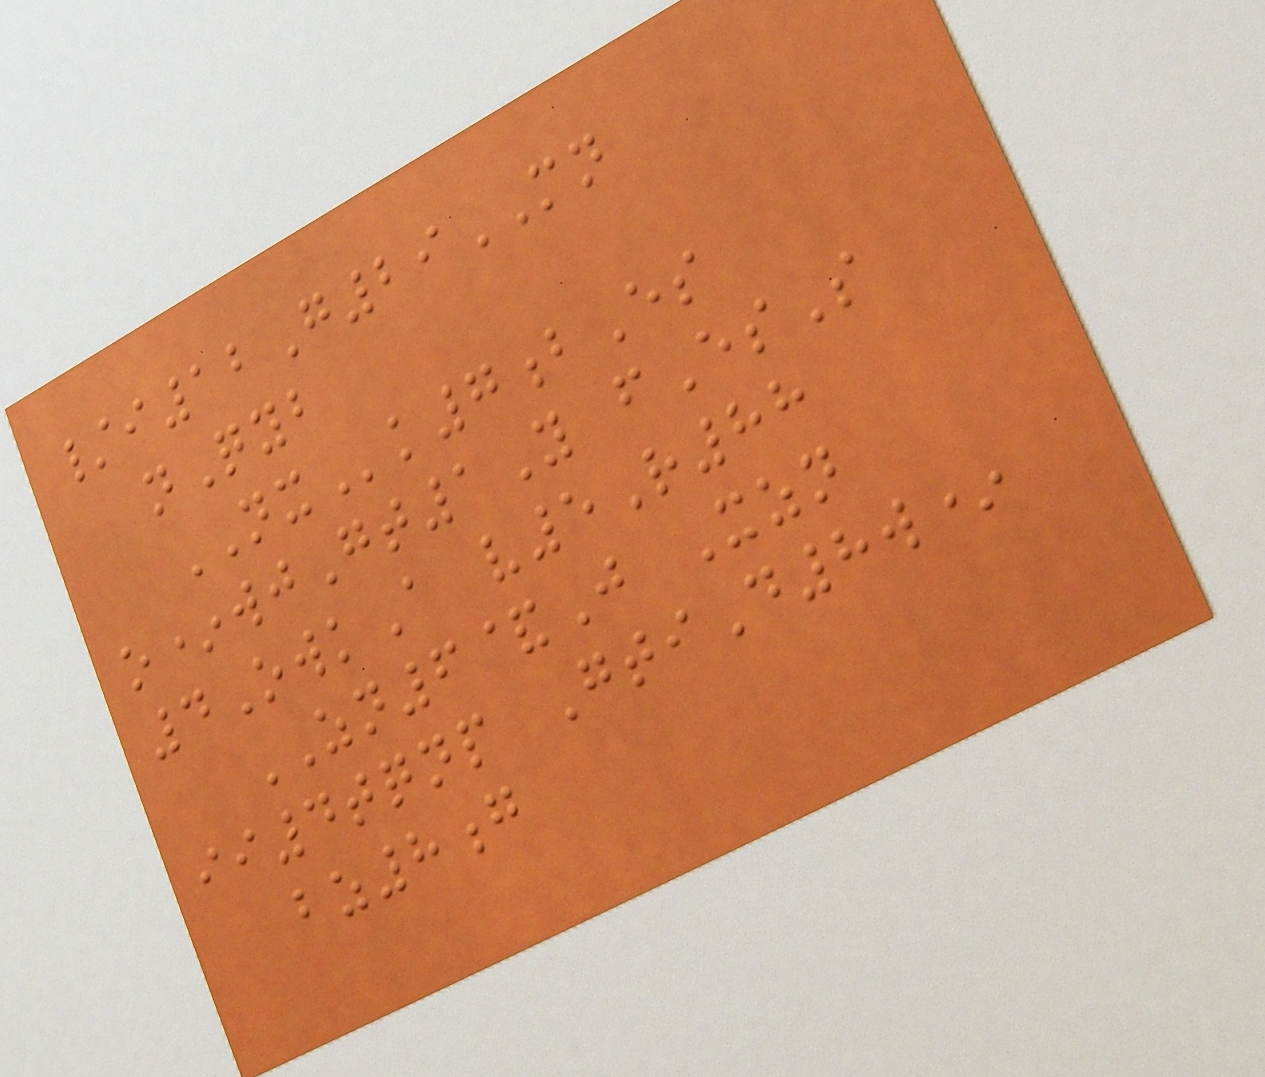/i12G29MN
nQyb
NXk7bEs
o*wjGt1Y fEsS
4OwkA v5R88
ZN6&J Xzn
ii4tqnp GtiD8w*
bz8g
